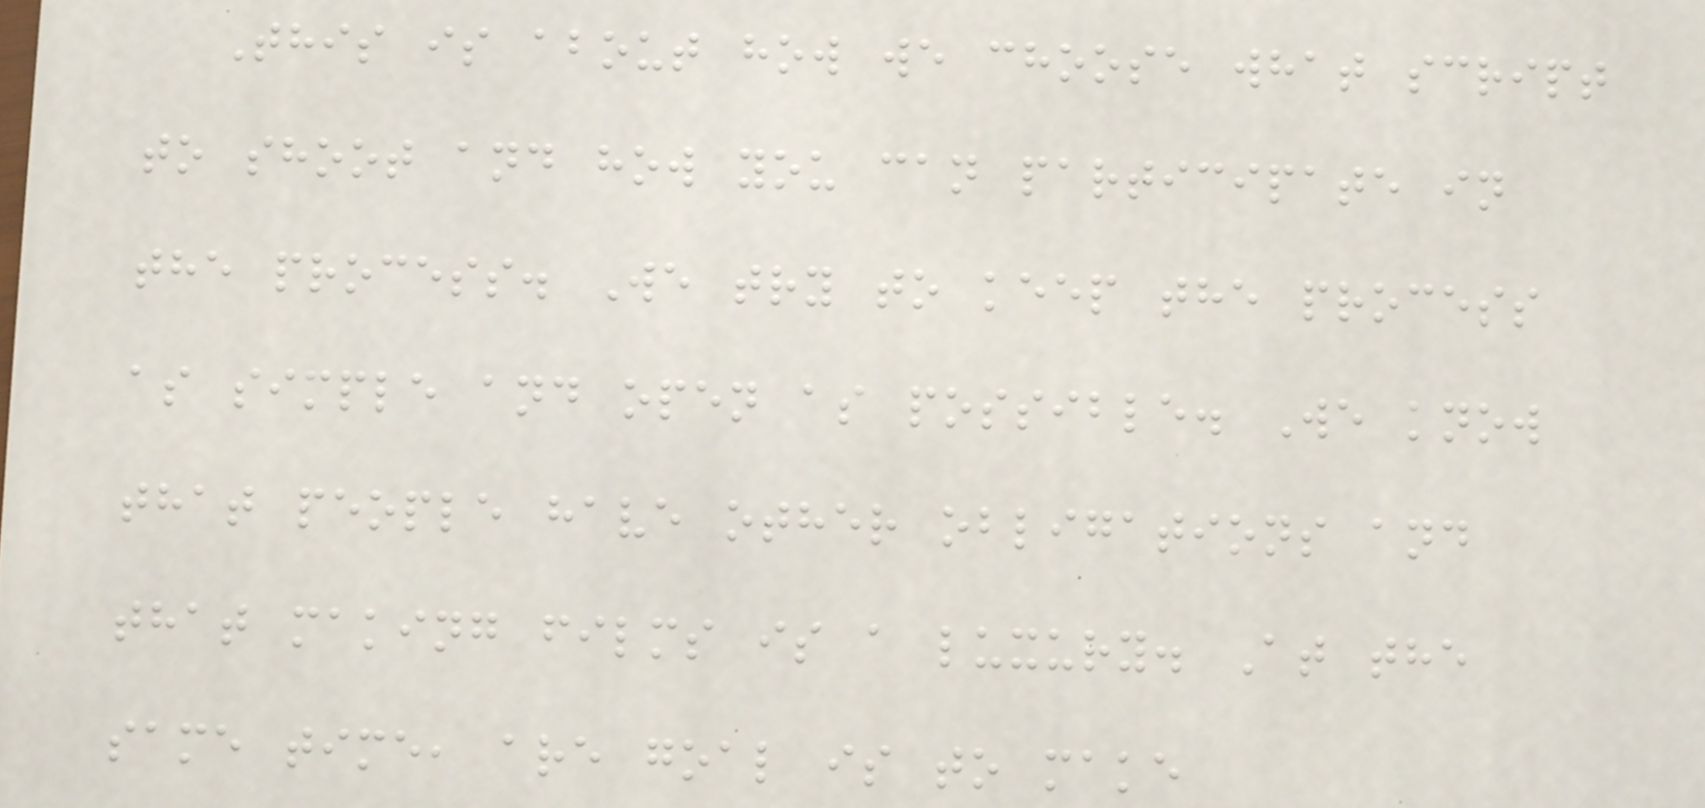This is about how we choose what script
to shoot and how you can participate in
the process. We try to keep the process
as simple and open as possible. We know
that people have other obligations and
that making films is a luxury. At the
same time, are goal is to make
